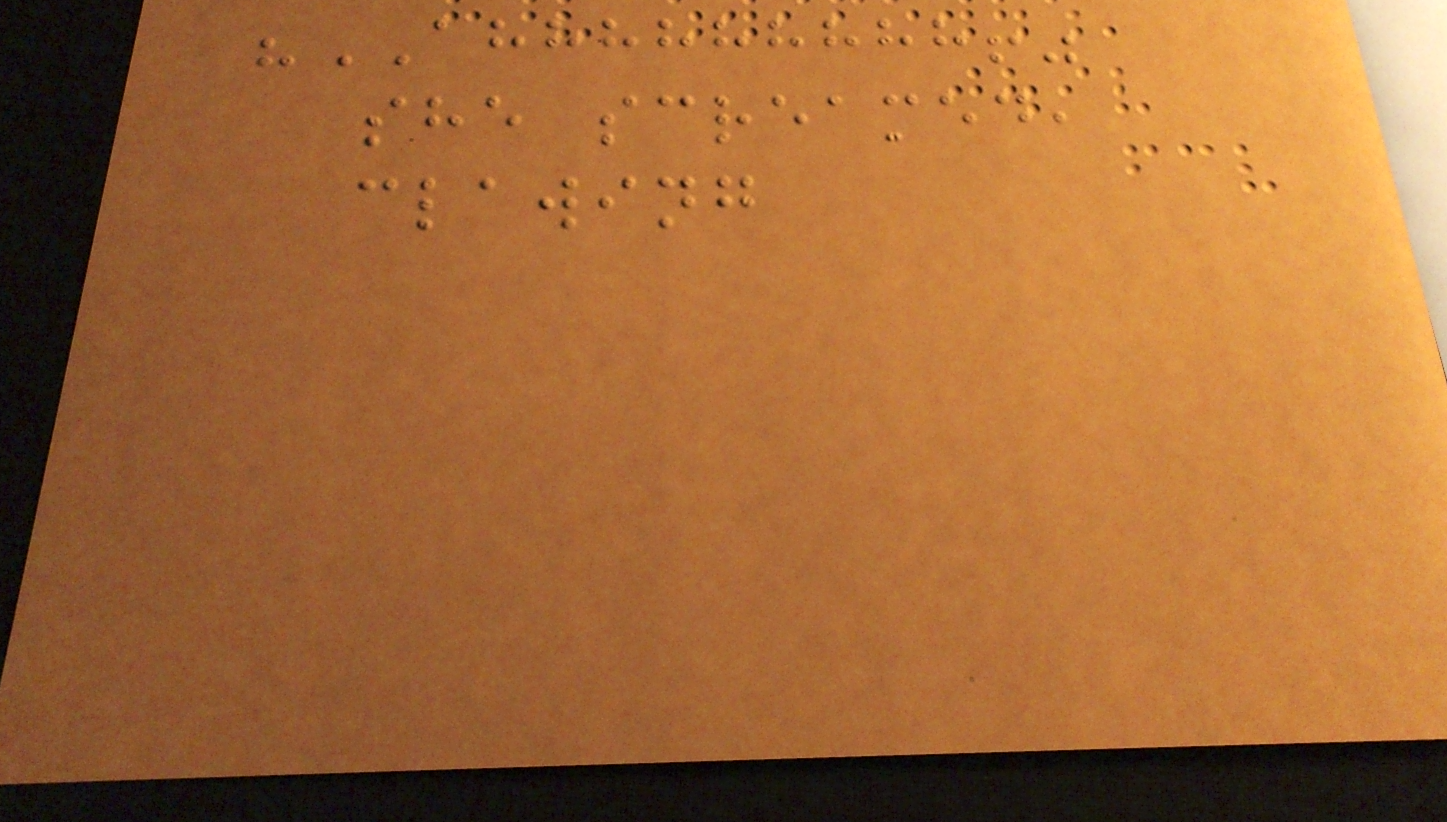"AHHHHHHHHH!"
she screamed,
clawing
